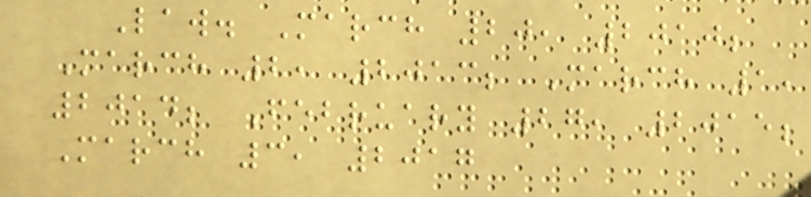Law. March 20, 2010;
March 2, 2013; March 1,
2014; February 27, 2015;
March 3, 2017
